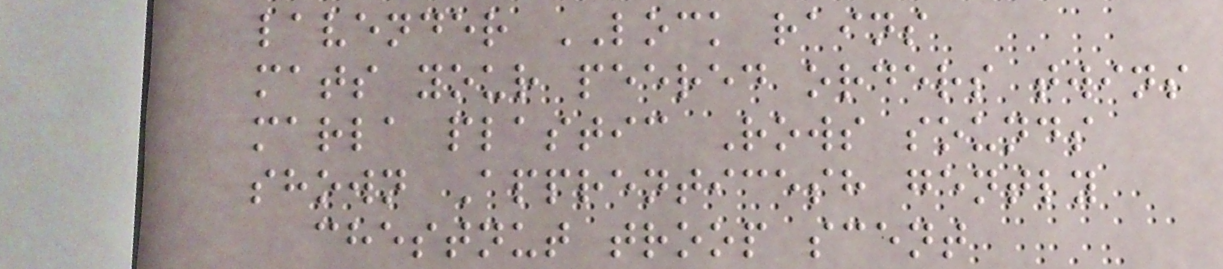lavender LOCK rains
mats your peered orders twins
marla plastic Rows sounds
shown Apprenticesh gently
chestnut troop scent
